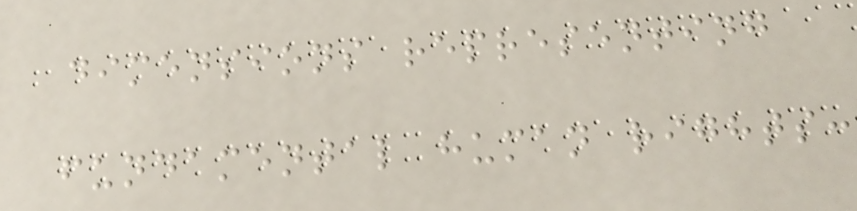dimensions representing
fundamental human rights:
